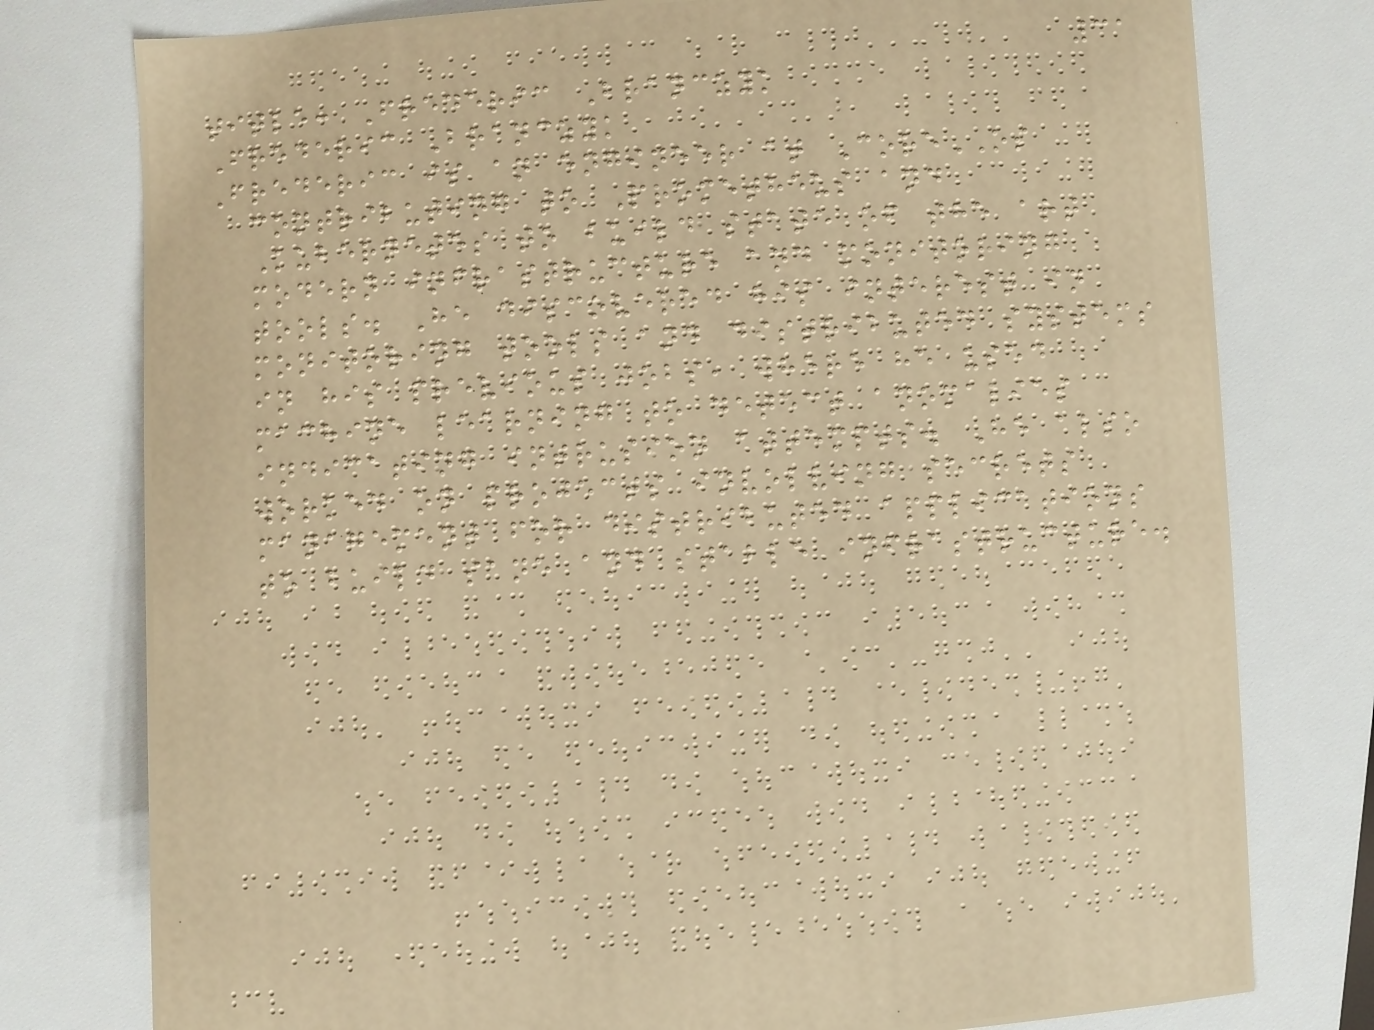31
title: Frederic Branczyk
Frederic Branczyk
Frederic is an engineer at CoreOS
contributing to Prometheus and
Kubernetes to build state of the art
modern infrastructure and monitoring
tools. He discovered his interest in
monitoring tools and distributed systems
in his previous jobs, where he used
machine learning to detect anomalies
indicating intrusion attempts. He also
worked on projects involving secrets
management for distributed applications
to build sane and stable infrastructure.
